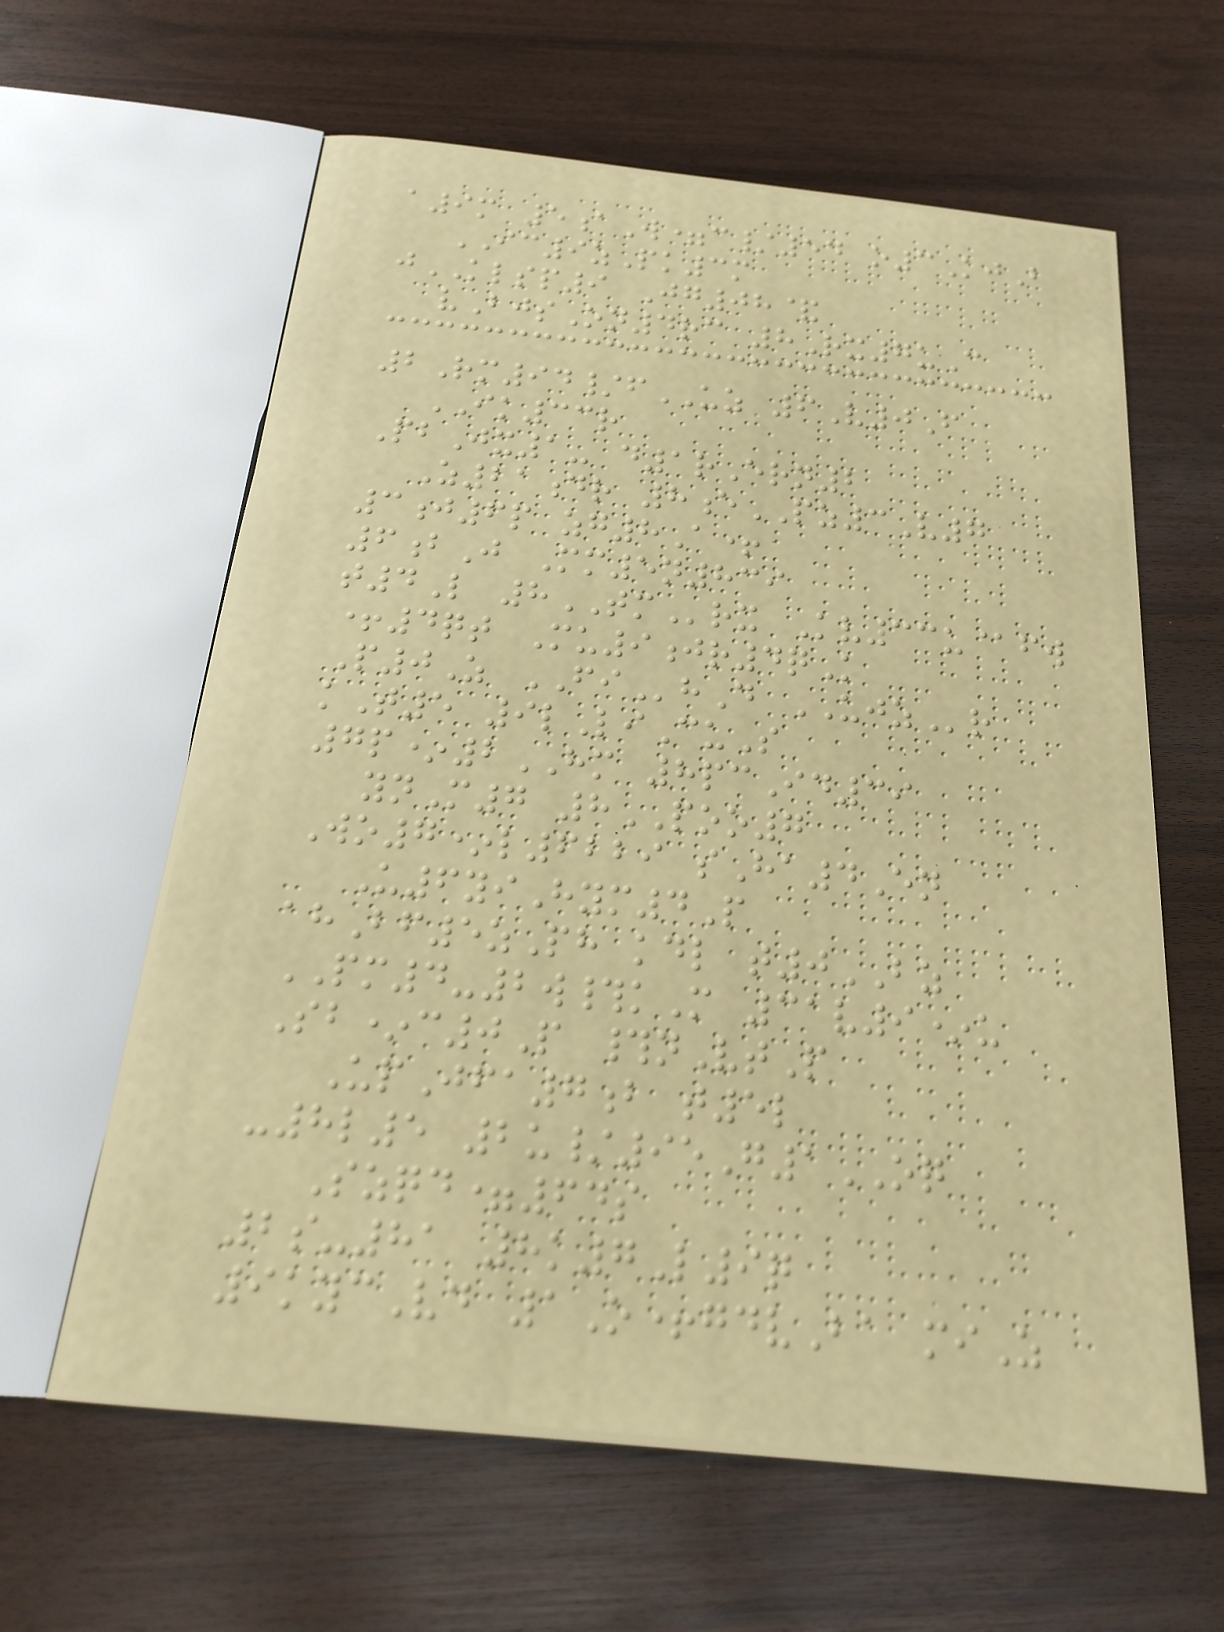a9m 5aW=c/54 o3KjB
IC9zPk3m
jKLSP9 Jg08&
vBjsOn4rc 8Rx7uC
2Rm94/fUZ 6V0F
IK33r
PbJx1- d1rErn2
Z21dr 8ePZ3V7
3j6p zg8A+
6bJ Mm5n839
t4L 8TMrx Kv33u@fw
+4qt Mu9jr4qK
P0Z FIhD UJZr
kT5 9lLiCuS
7p*2HM 8pcId39
ynM7 8POO7
Wo7*l6229 sHa4En
U6yiHym4P
ahBf5zPh kdl t0BZ
PM4-2w#kM 31v9*u
Sb*c0P #nVtP
UpJfa7b t5l
-8l5 2u/95G1OQ
Szqd=64s
2s-81 8k7L9q
9kycVd 1O+gdvBa miZ
